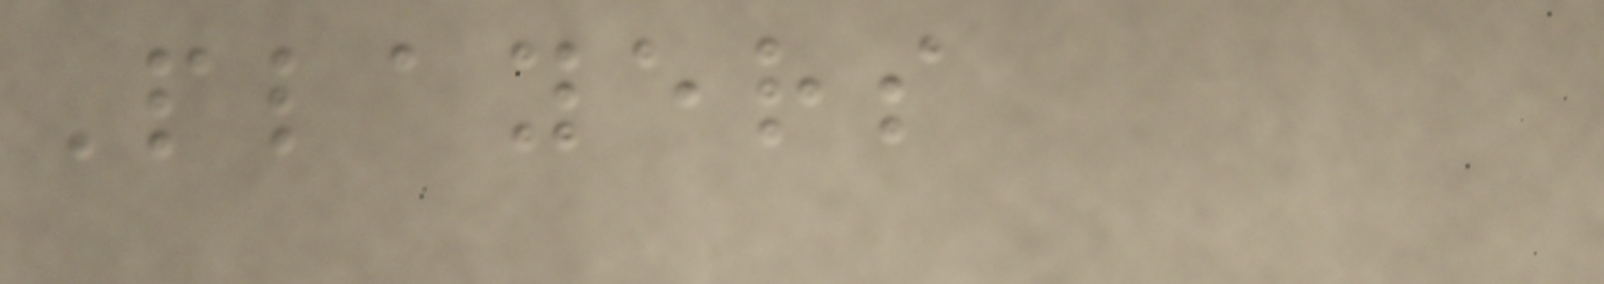Players
